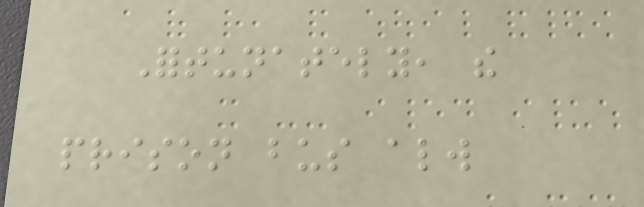Fortunately, the
prison bus always
